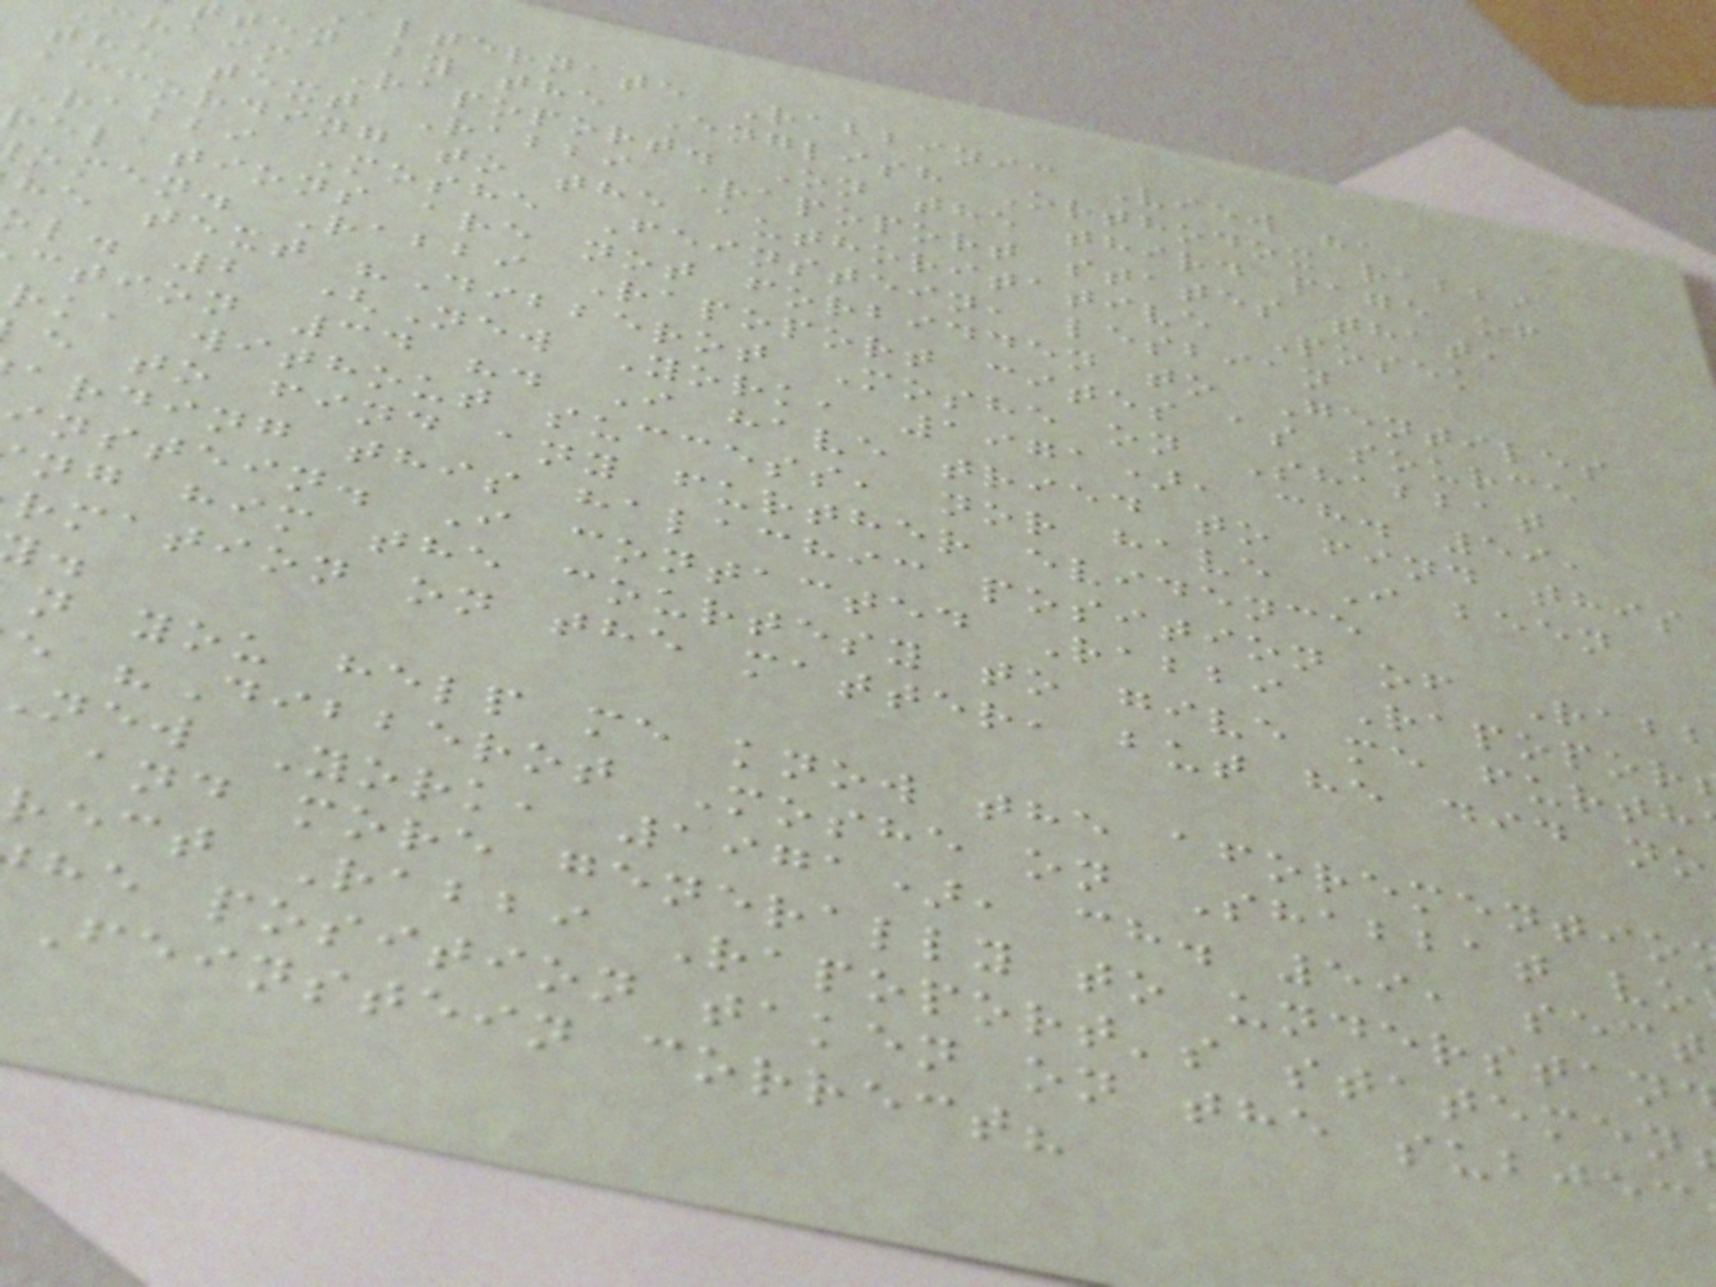ten by the English Orthodox rabbi
chaim Rapoport. On the third page of
the text Rabbi Rapoport states that,
according to the authoritative Posek
Rabbi Moshe Feinstein, lesbian
relations are not forbidden to Gentiles
omen. Rabbi Rapoport cites as source
he text "Dibberot Moshe on Shabbat
l. 2 (New York, 1971), ch. 59,
ction 34 ". I have tried to find this
rk, without success, nor have I been
e to find any further evidence
arding this halachic position of Rab
instein. I contacted Rabbi Rapopor
ng him the courtesy to give me furth
rmation on the matter, but he did no
n you help me know the aforementio
e "Dibberot Moshe on Shabbat vo
new York, 1971), ch. 59, sect
and more generally to understan
rect Rabbi Rapoport's statemen
he position taken on the subjec
Feinstein correct?
